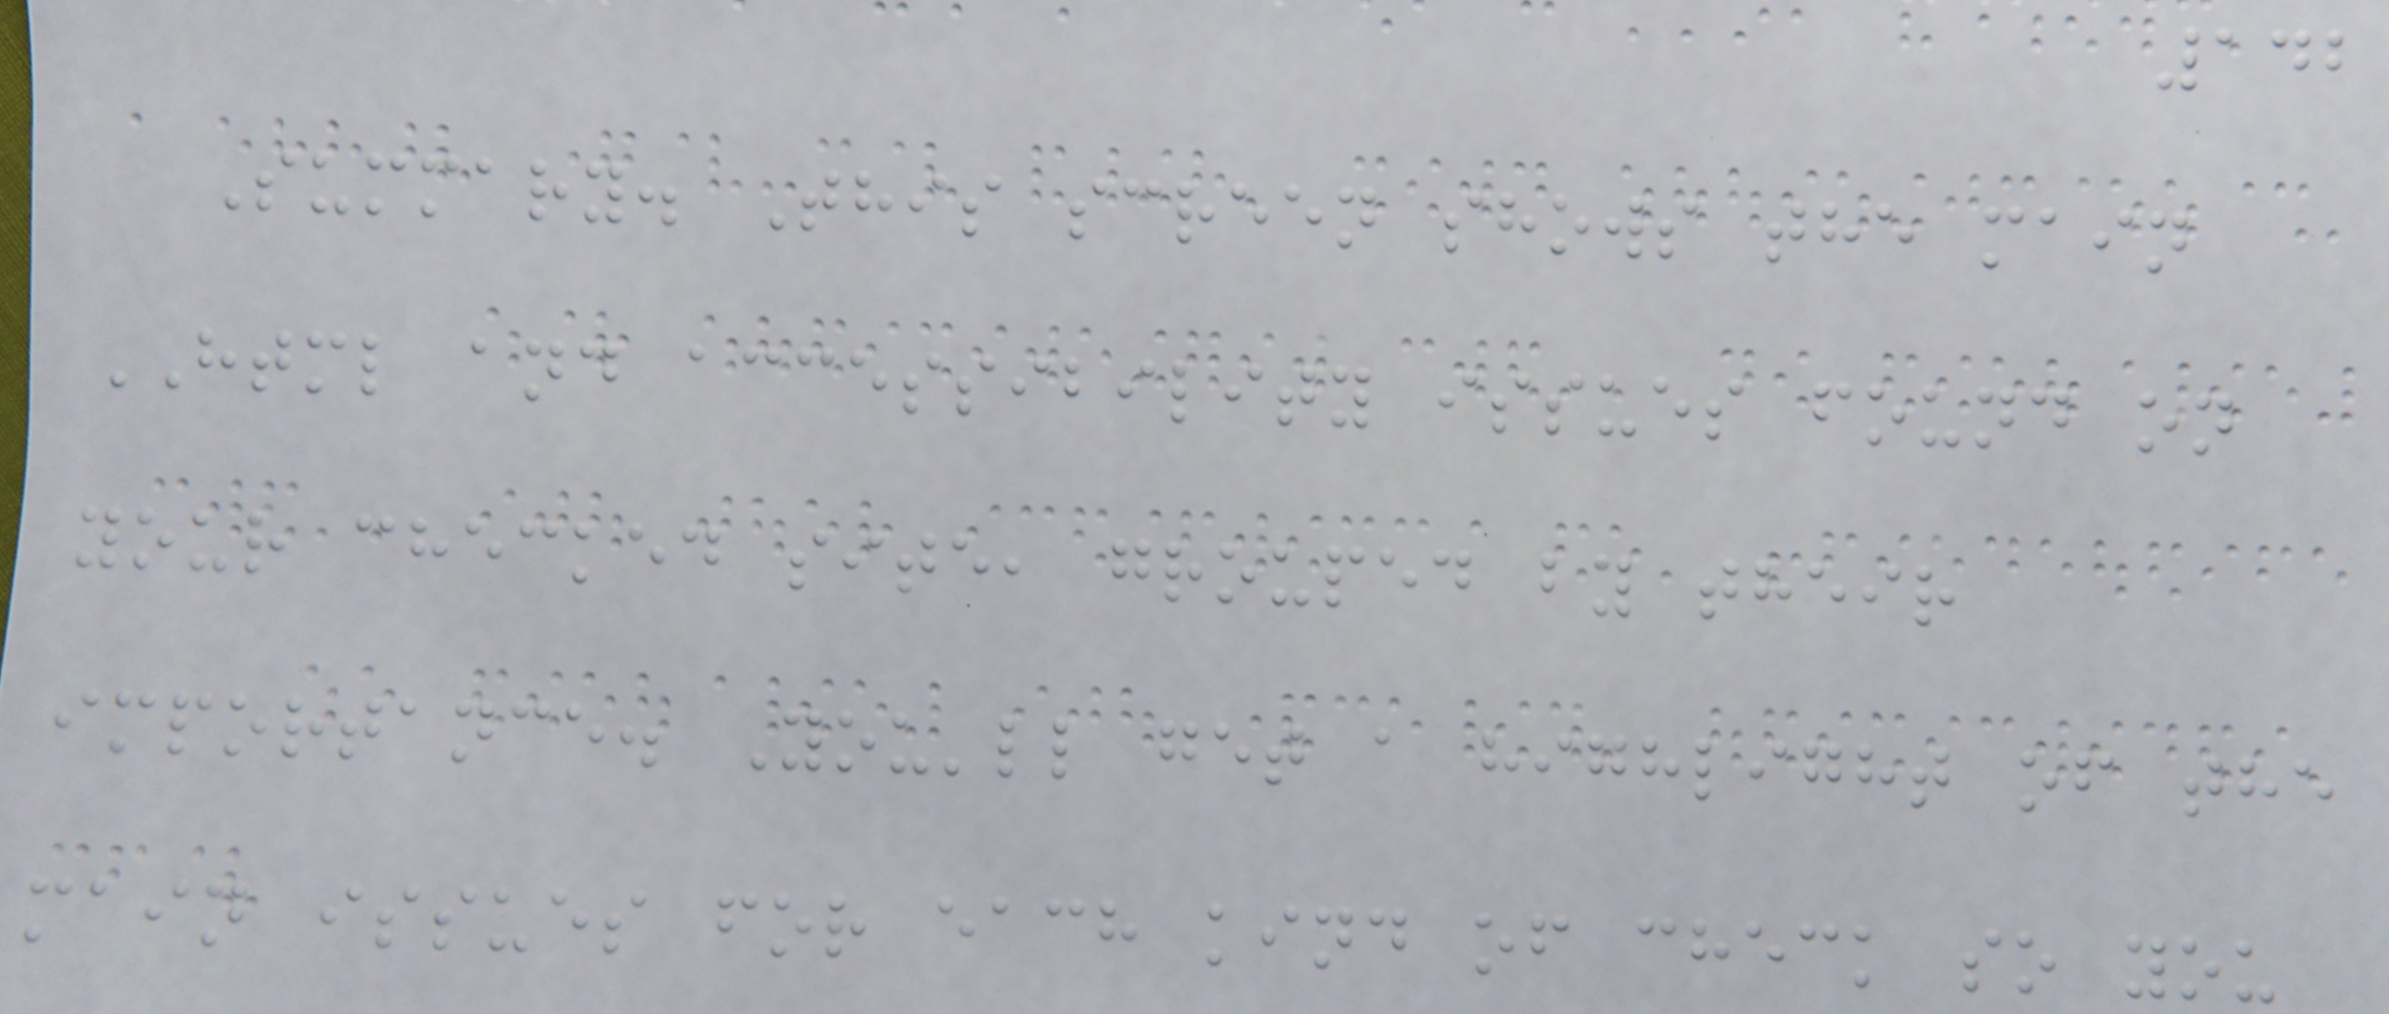142
Summary. This screen shows the main
HTML and accessibility issues found on
your checked site, grouped by their
importance. You'll get a highlight of the
main issues for each kind of check so you
